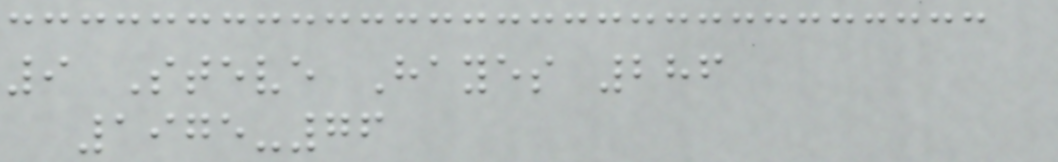9 Steve Hayes 286
1975-76
